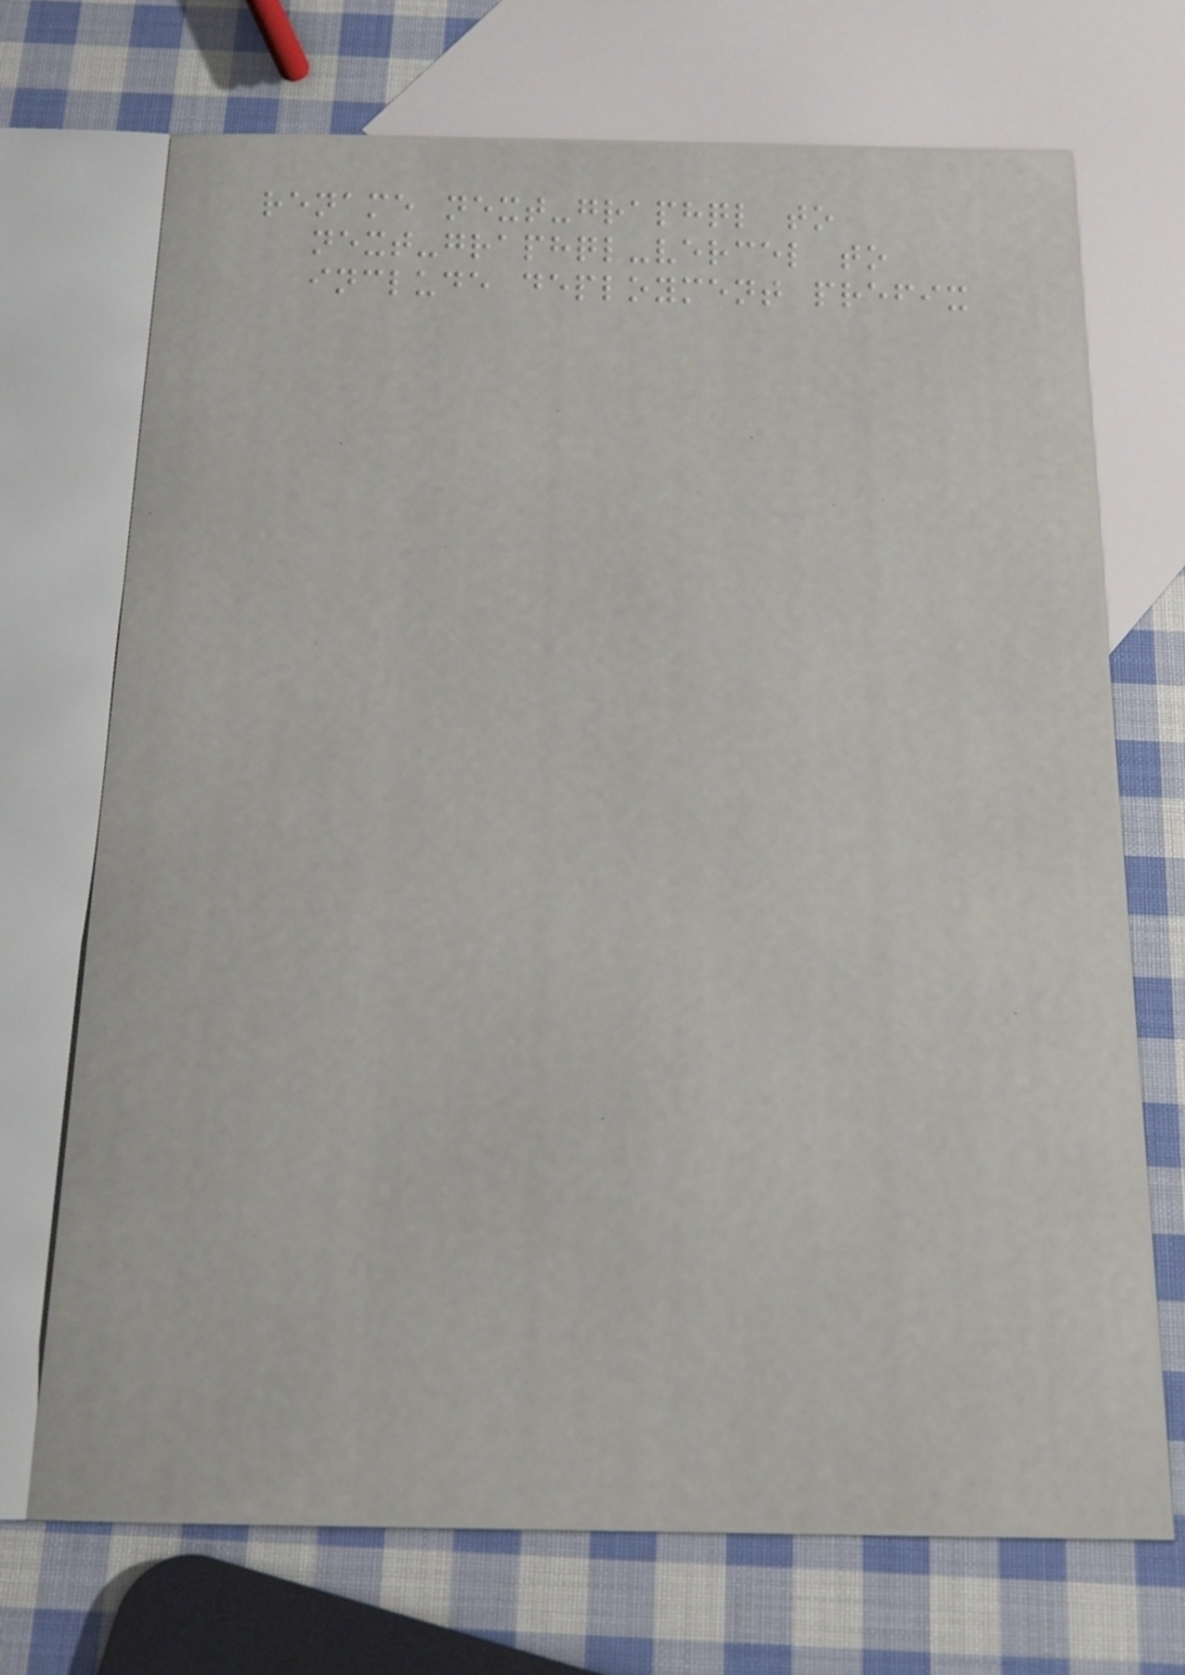rename next-graphql to
next-graphql-vercel to
include deployment prefix
